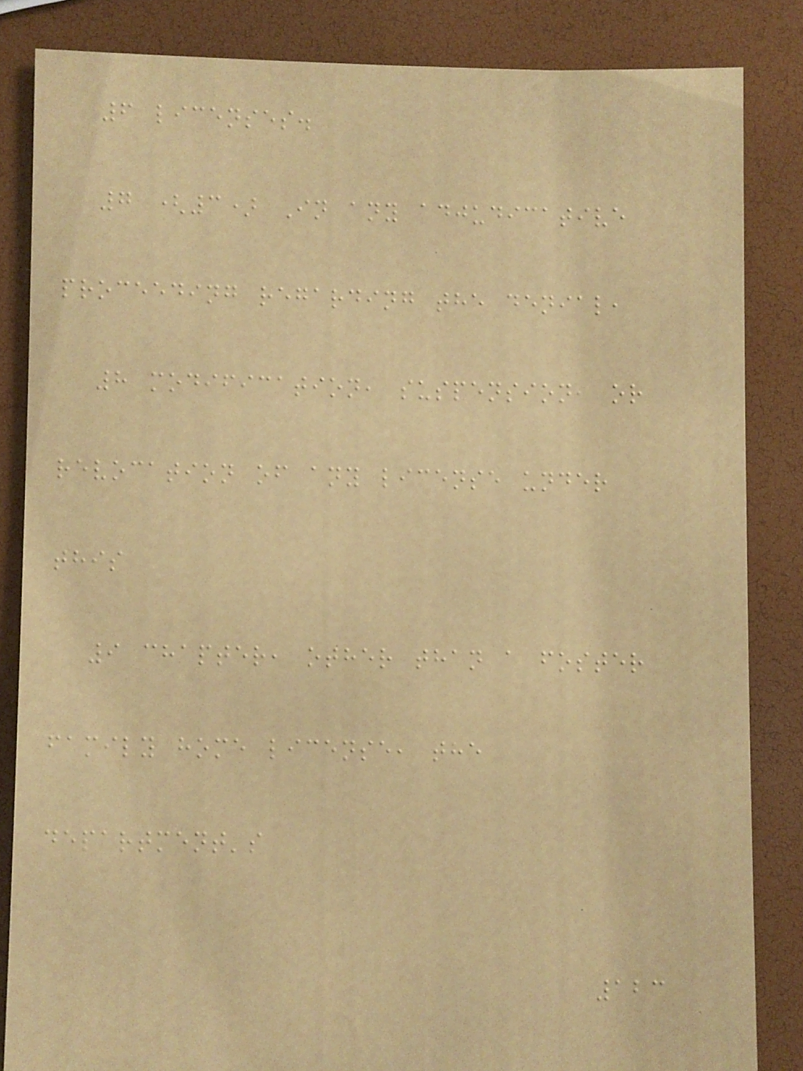6 licenses.
7 (3) In any adjudicative
proceeding regarding the denial,
8 modification, suspension, or
revocation of any license under
this
9 chapter, other than a foster
family home license, the
department's
123
